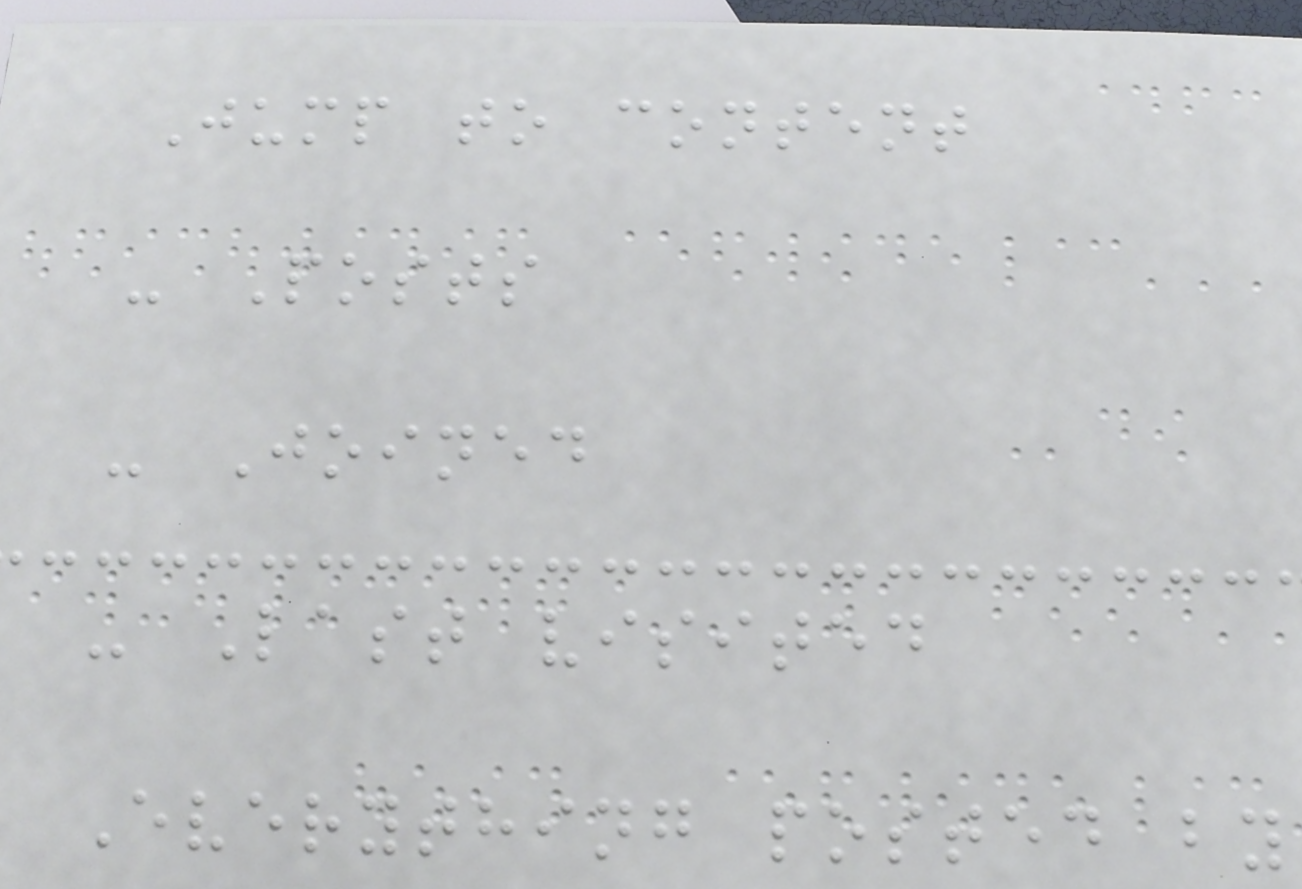Jump to content
- Posts
- Joined
- Last visited
Everything posted by
